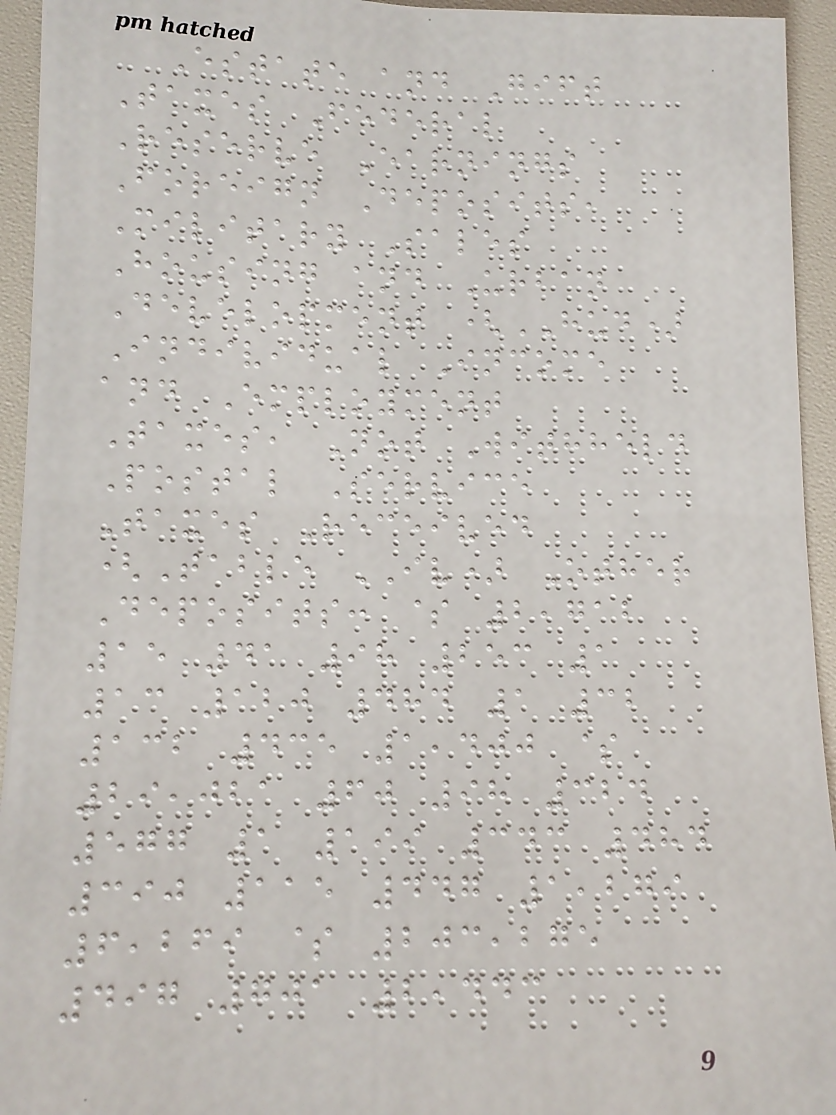Estate and Gift
Taxes Federal
Reserve Earnings
Foreign Deposits,
Military Sales
Housing and Urban
Development (HUD)
Individual Income
and Employment
Taxes, Not Withheld
Postal Service
Taxes Received
(Table IV) Other
Deposits: $ 2,712
15 41 98 253 1
13 120 484 1 32
132 435 1,400 $
29,021 60 98 324
577 1 199 343 484
390 115 447 1,279
6,269 $ 203,275
497 701 2,443
